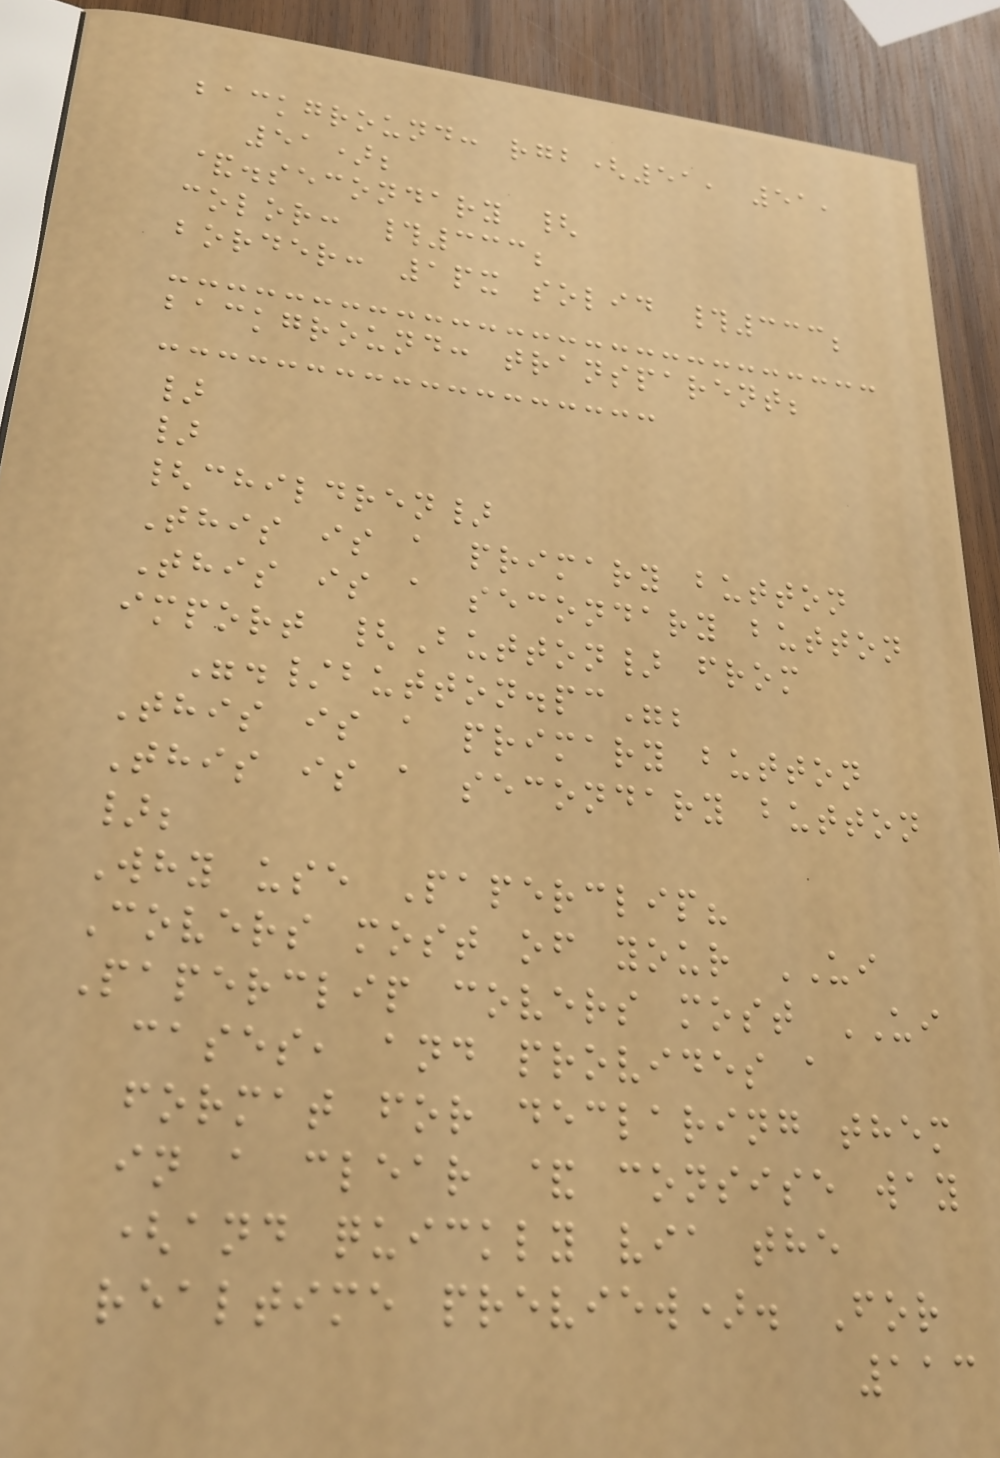background: rgb(51, 51,
51);
&.secondary {
color: #333;
border: 1px solid #333;
background: transparent;
}
}
{children}
This is a primary button
This is a secondary button
import {Button} from
"./button.pc";
This is a primary button
This is a secondary button
};
Why use Paperclip?
Covers most of your UI
Paperclip covers most UI
cases, and provides a
format for declaring them
in a clear & consise way
(and quickly via the
realtime preview). For
113
